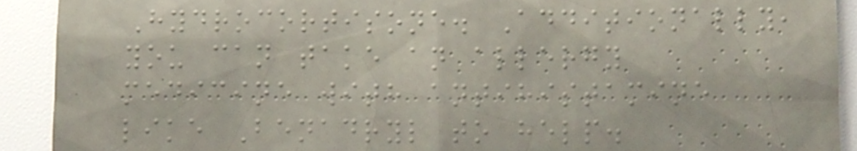Hydrocortisone. Additionally,
you can take an allergy
medicine with antihistamine
like Benadryl to help.
